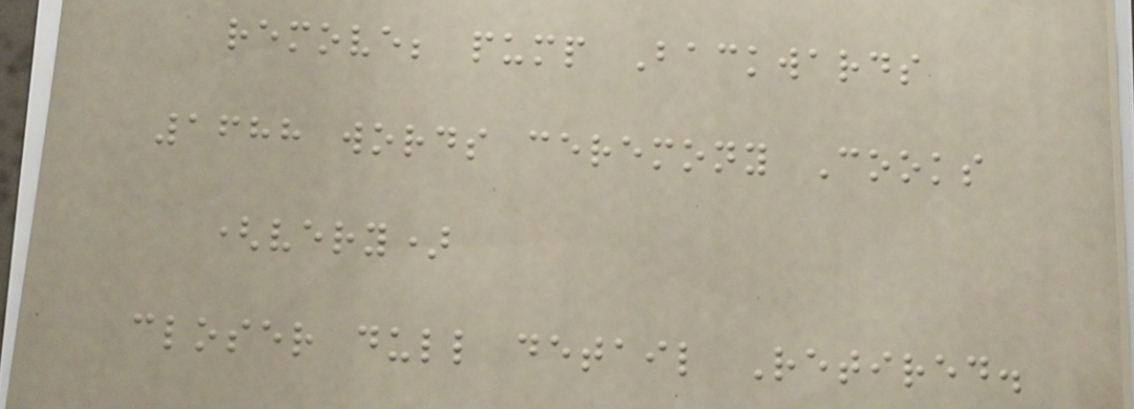remove; pump Backwards
1688 words ceremony Cooks
(very)
closer dull detail Retired.
